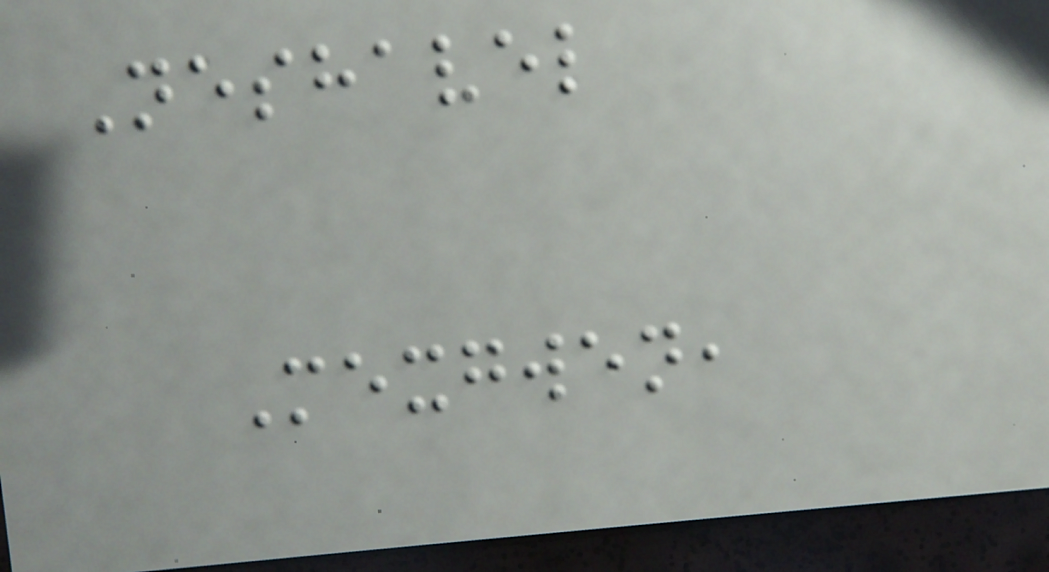Neshavel
Mexgwen,
